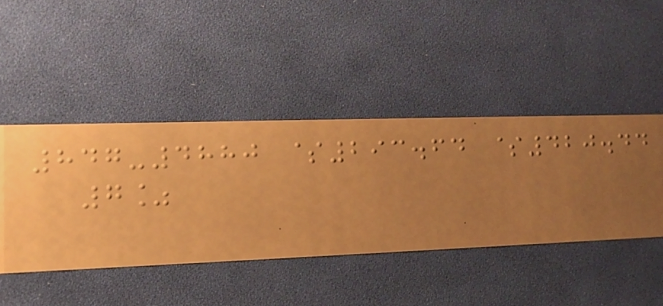847-4880 $293.64 $420.44
7%
